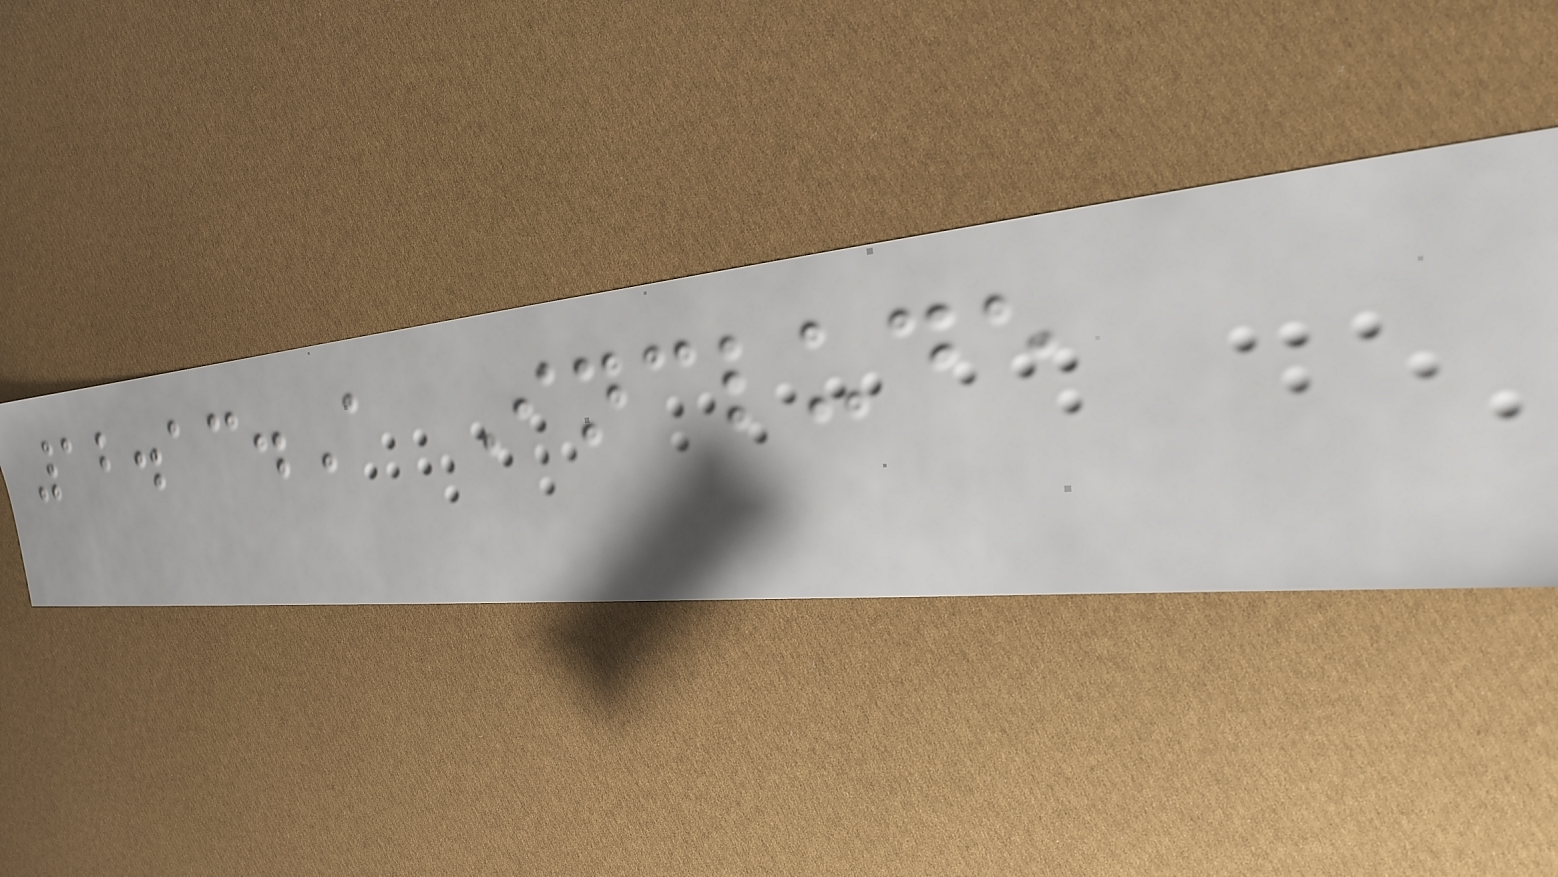12.13.A Include
